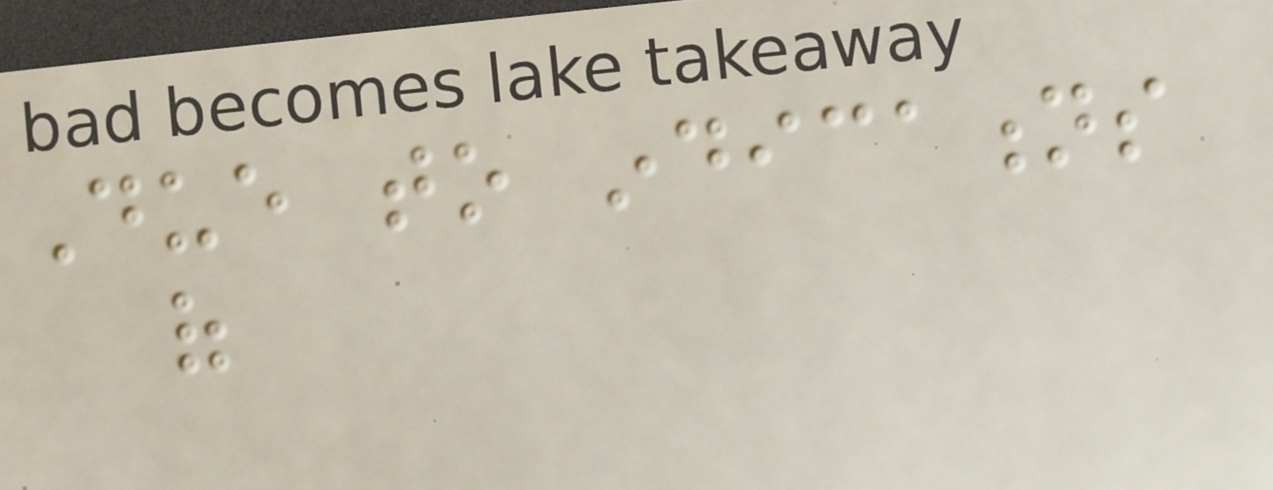Due to indications
of
